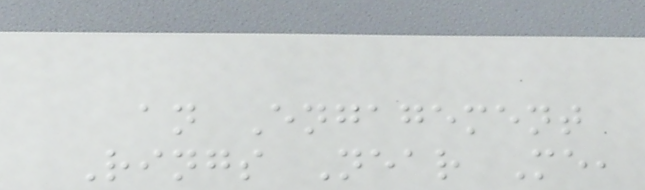an Engagement
Rings Near Me,
